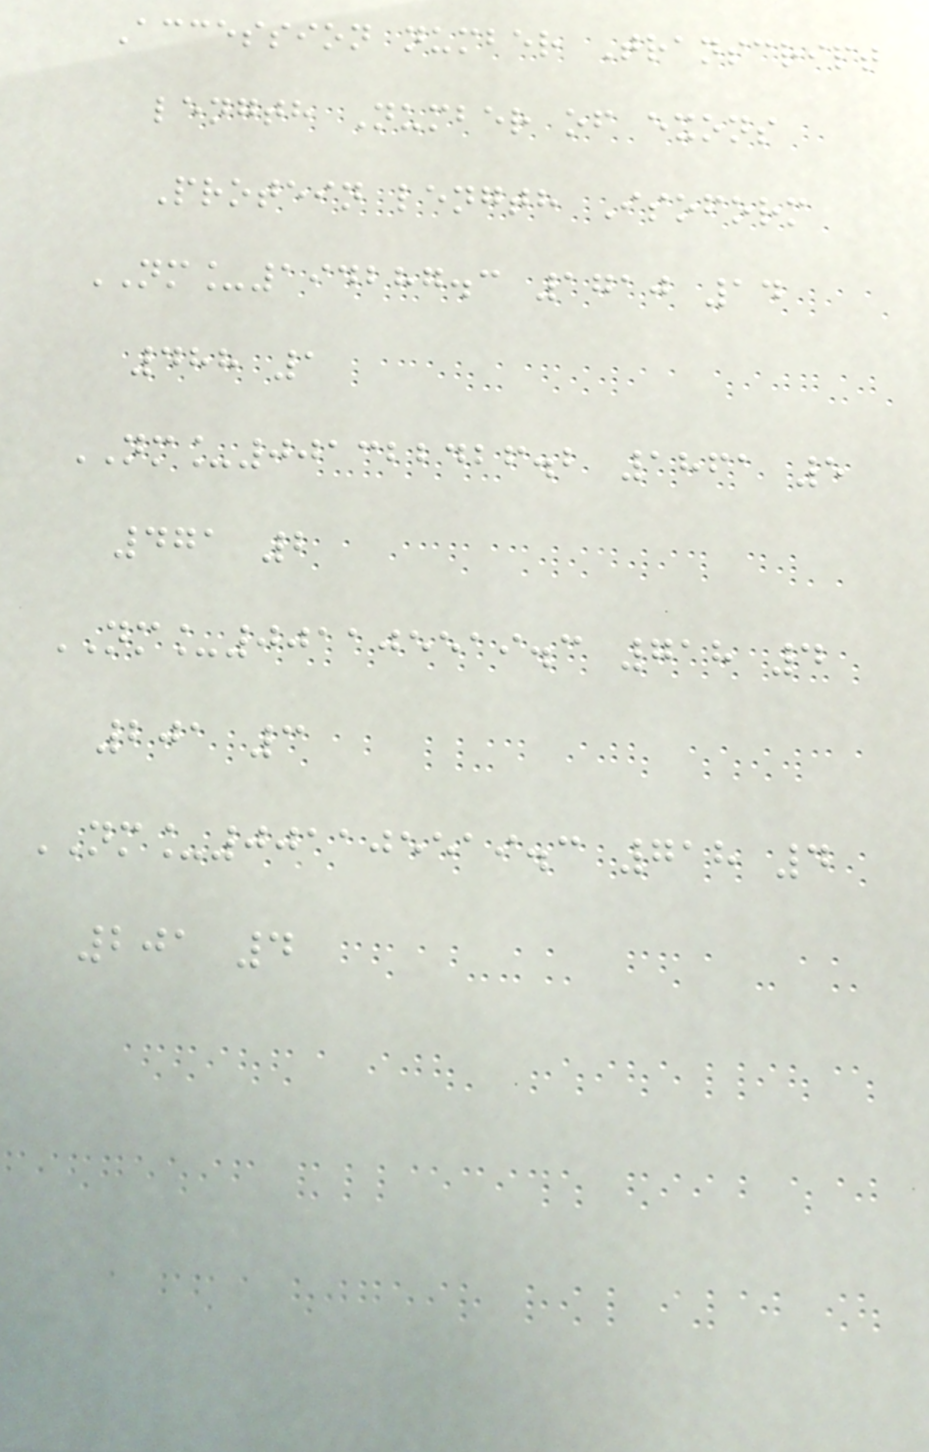Accession number Transcript
length Number of exons
Protein length Isoform
NM_194287.3 1710 14
488 1
NM_001322426.2 1861 5
471 2
NM_001105519.3 718 4
201 3
NM_001105519.3 718 4
201 4
